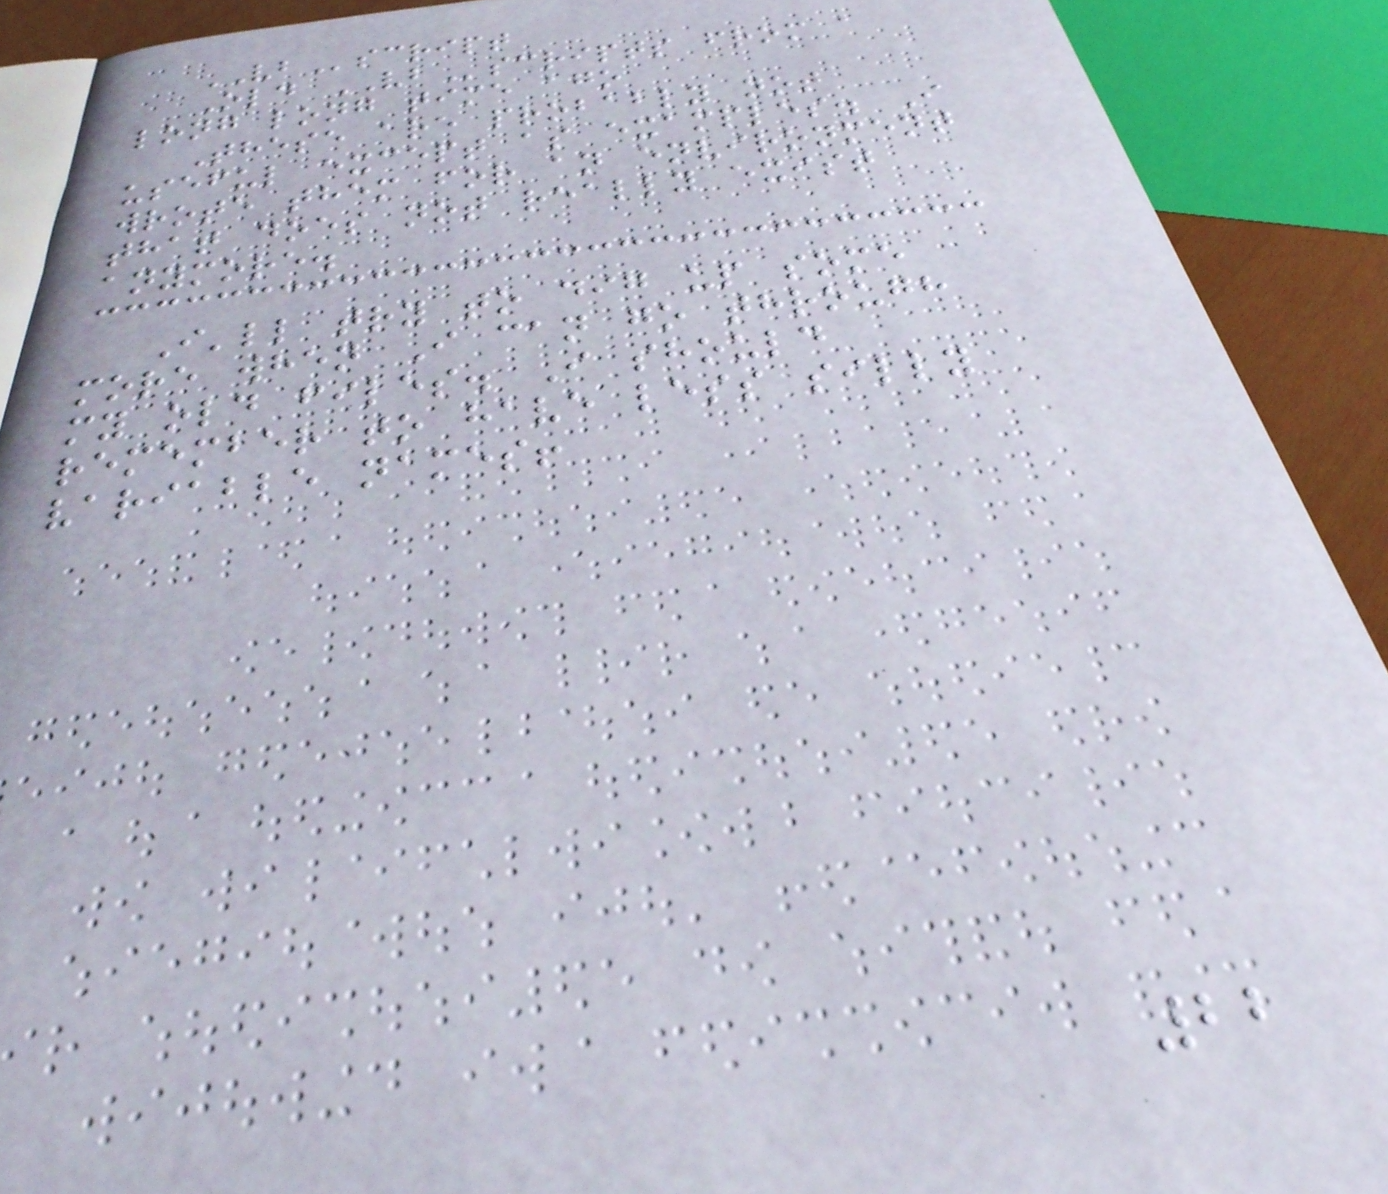VBscript
Old VBscripts from a
long long time ago
These are probably not
useful except as examples. I
wrote them for an environment
that does not really exist
anymore.
I'll try to dig up some
more when I can go through
my old files. I should
remember to have less silly
variable names!
22
